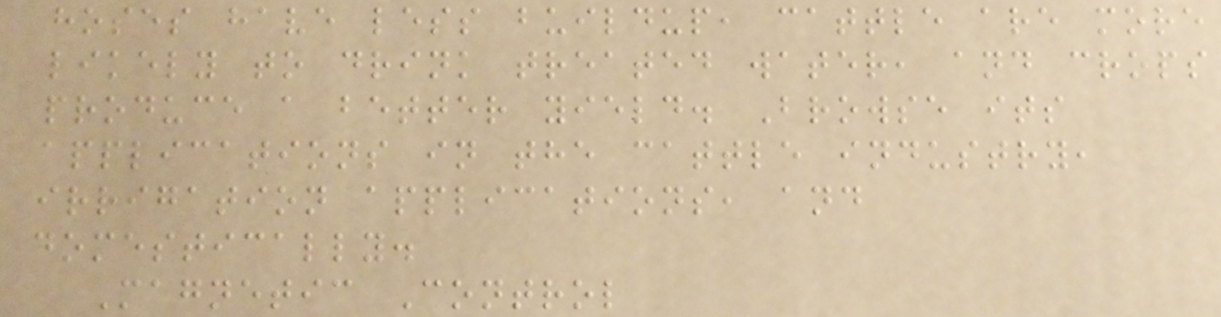hoses have less buildup, cattle are more
likely to drink treated water, and crops
produce a better yield. Browse its
applications in the cattle industry,
irrigation applications, and
domestically.
Magnetic Control
